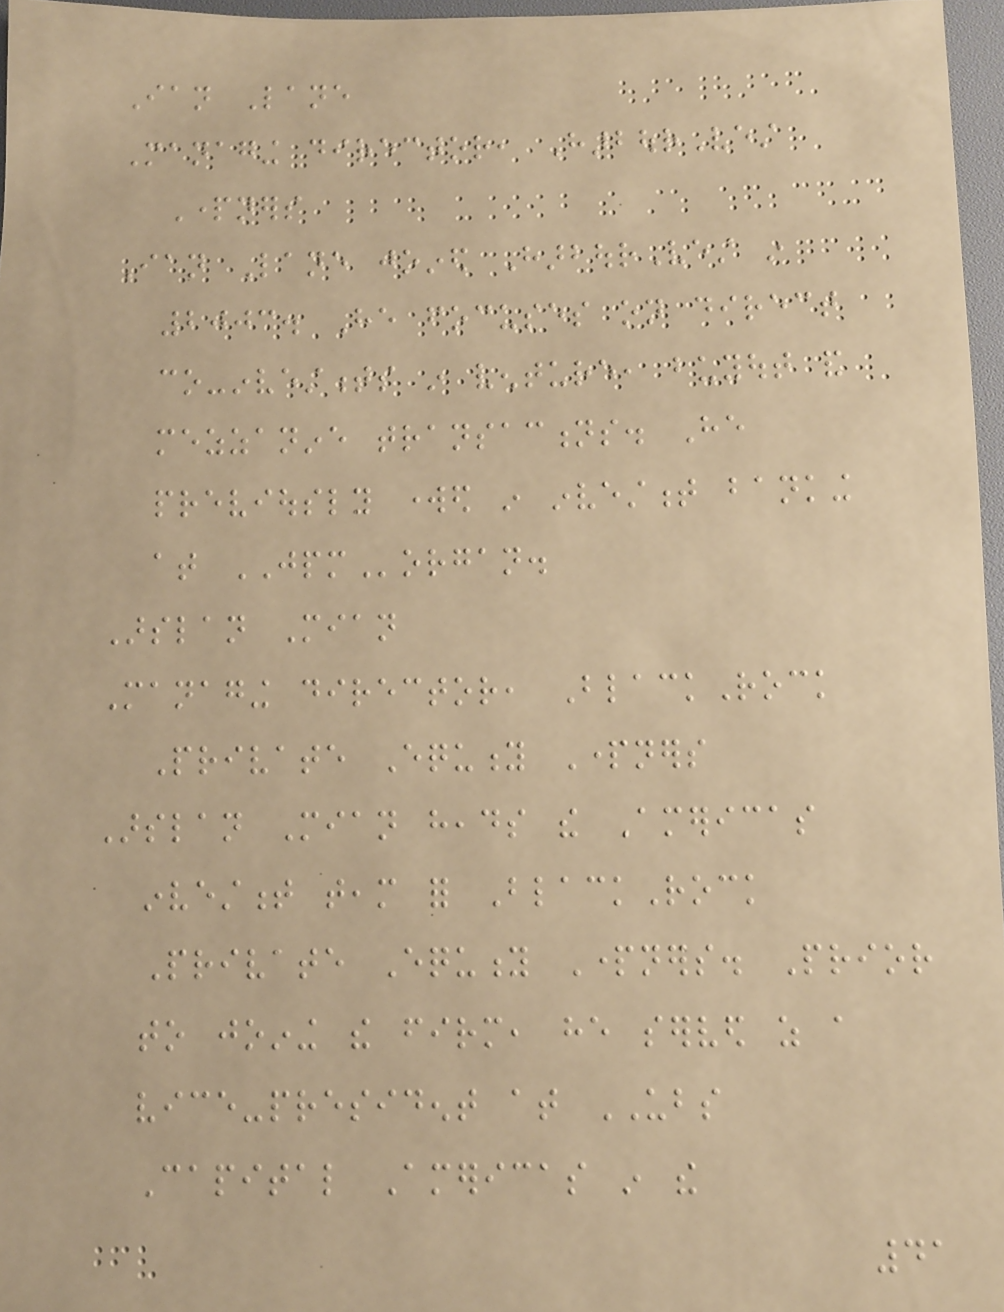Ian Lane
Managing director, HarbourVest
Partners
Ian Lane joined HarbourVest in
2003. He focuses on direct
co-investments in venture, buyout and
mezzanine transactions. He
previously worked in investment banking
at JPMorgan.
Arslan Mian
Managing director, BlackRock
Private Equity Partners
Arslan Mian heads the Americas
investment team for BlackRock
Private Equity Partners. Prior
to joining the firm, he served as a
vice-president at UBS
Capital Americas in the
41
